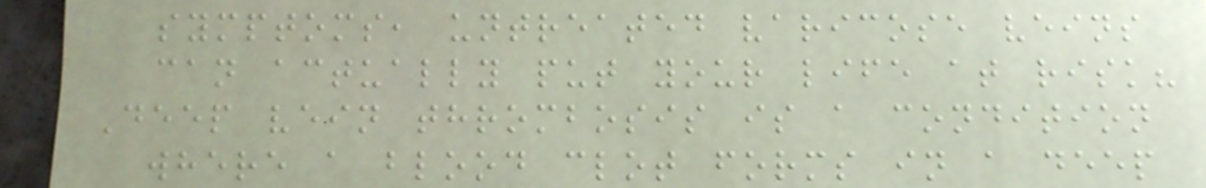symptoms, untreated varicose veins
can actually put your life at risk?
Deep vein thrombosis is a condition
where a blood clot forms in a deep
